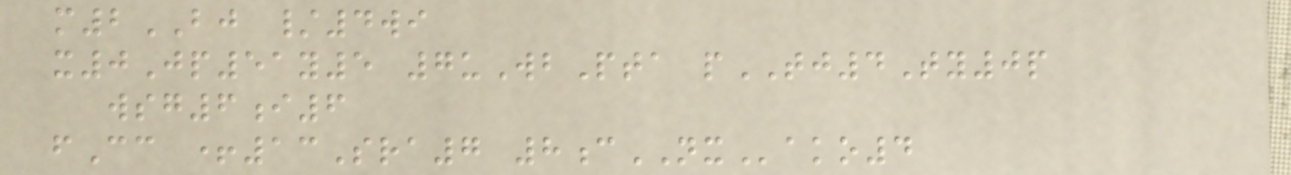m2BJ /4wi
x0Jp51y5 7uWbPta pTJ4Ty0p
wsg6i6
fCc +13Sra7 8cNXako4
